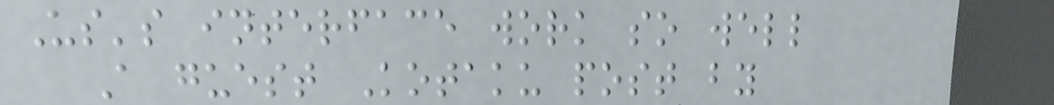Us's interface work so well
A guest Kotaku post by
